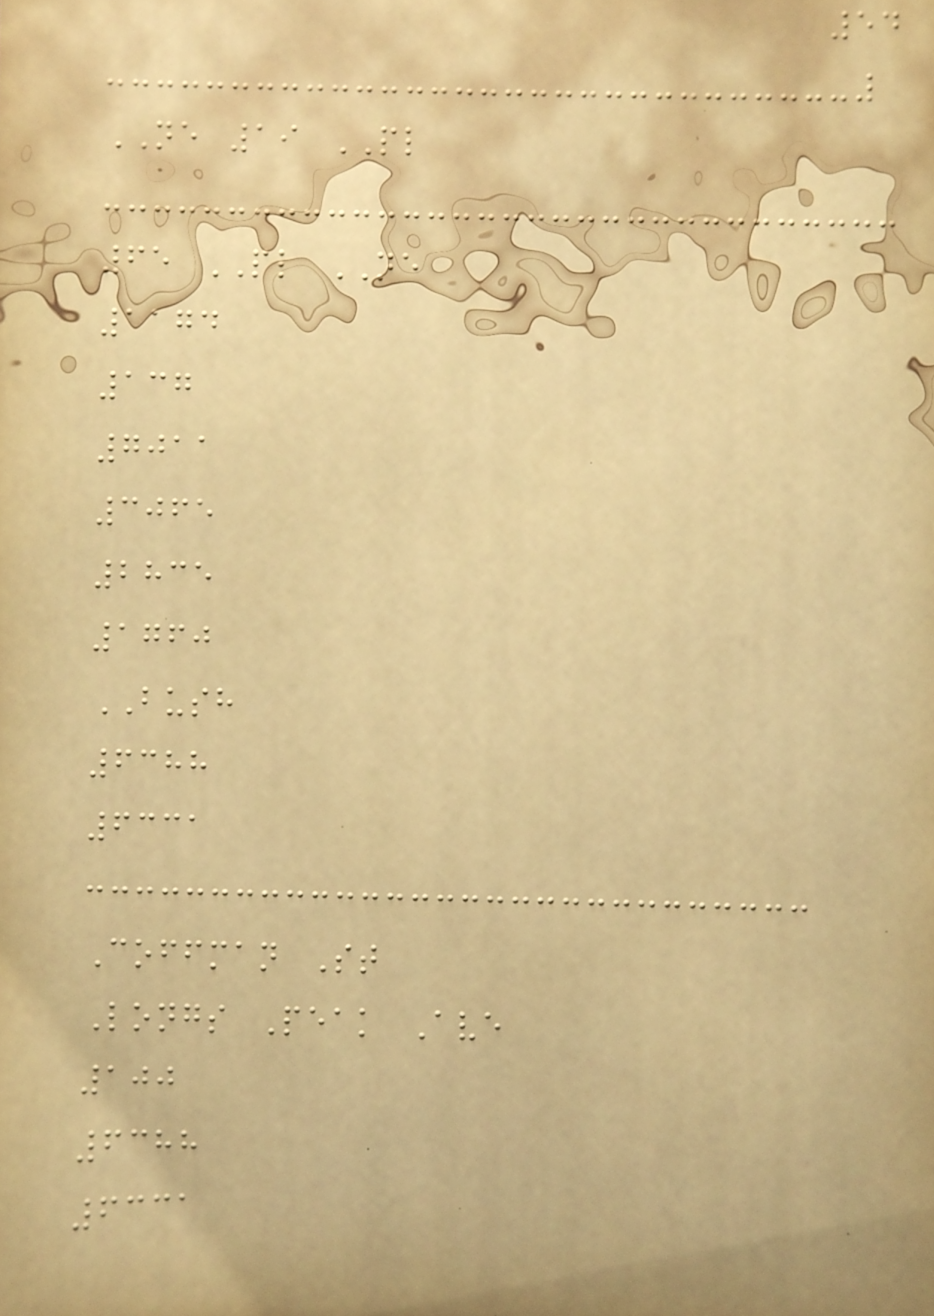54
NE 19 PL
65 PL NE
1174
137
7011
3065
2835
1760
BUSH
6388
6331
Coffman St
Longs Peak Ave
100
6388
6331
